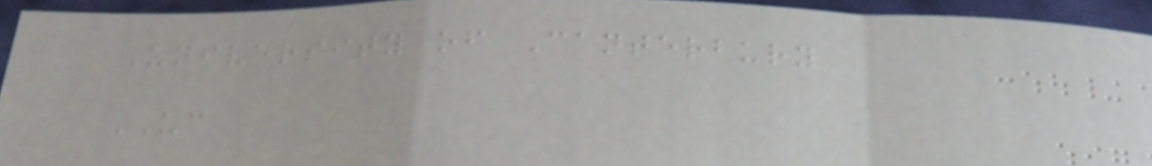University of Canterbury
UC
